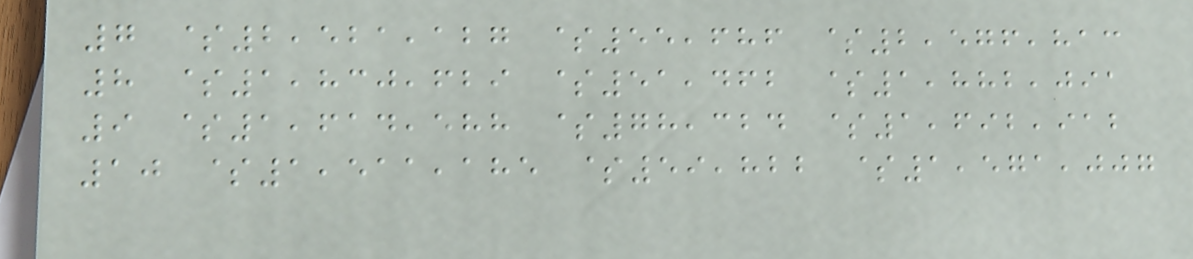7 $2,521,127 $55,686 $2,576,813
8 $1,830,629 $51,462 $1,882,091
9 $1,614,588 $78,324 $1,692,912
10 $1,511,185 $59,822 $1,571,007
